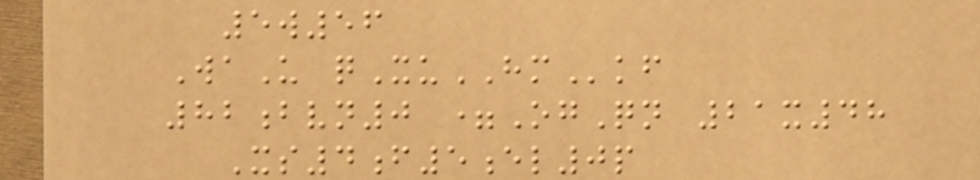5w56
WaU qXuHMkf
82bvn0 =OgQn 21x48
Xs4f5el0p
